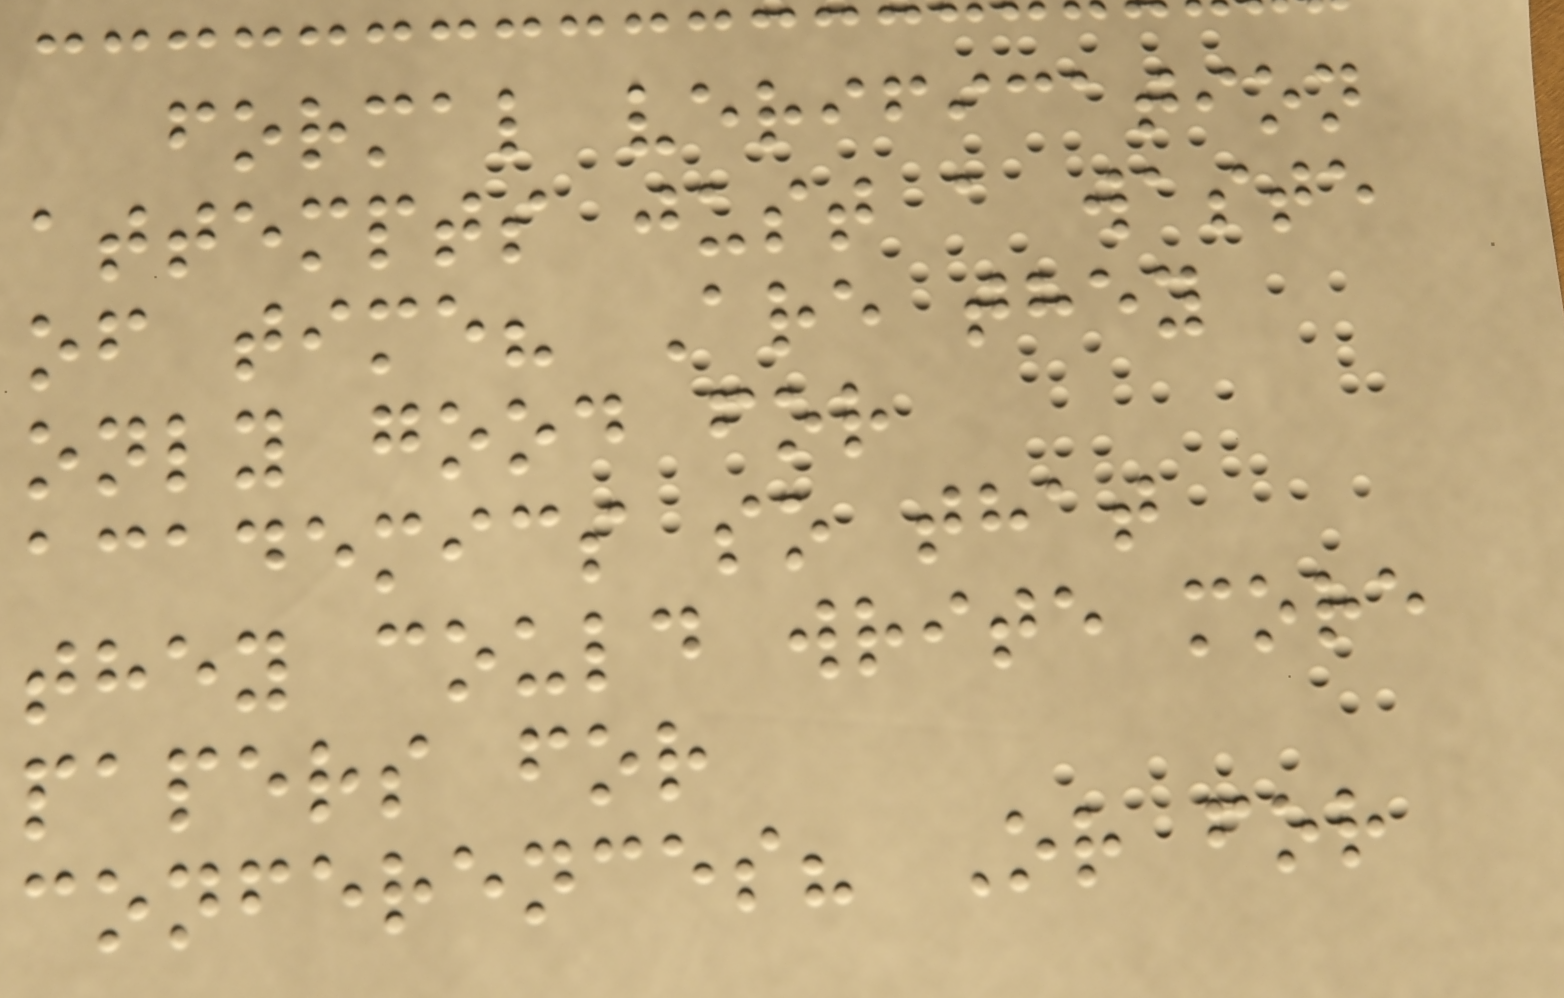formal verification
attempts just a waste
of time? Are they
only good for
academics so that
they could write more
papers for
conferences? Or for
